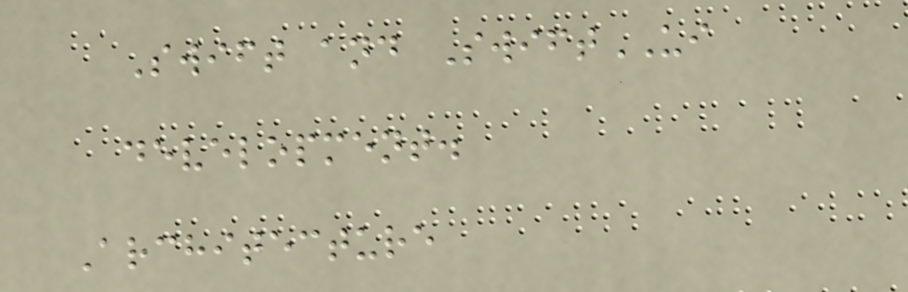Swift and SwiftUI
development.
Architecture
